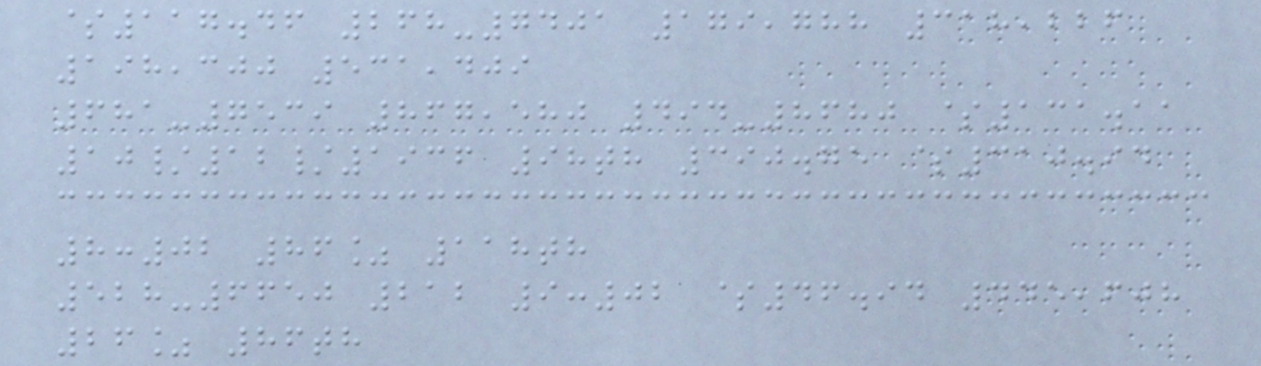$117.46 268-7401 179,788 318,226
198,300 531,409
681-7539 867,580 494-8680 $131.11
10/12/1936 98th 390.75 $310.94
8:02 86% 118th
528-6650 212 9:02 $46.94 445,608
26% 86th
